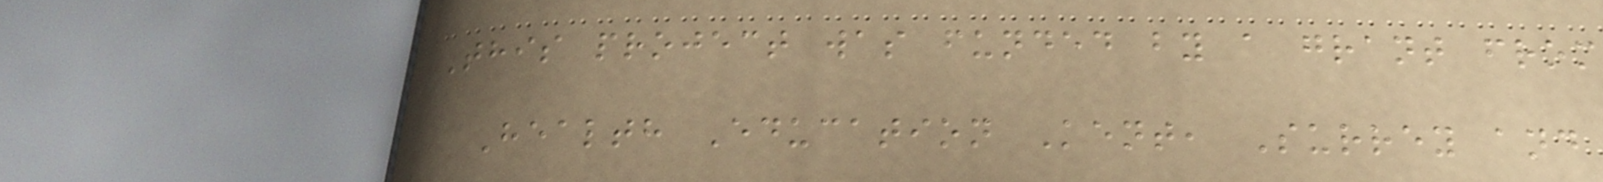This project was funded by a grant from
Health Education Kent, Surrey and
